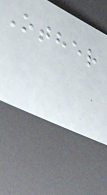Other
